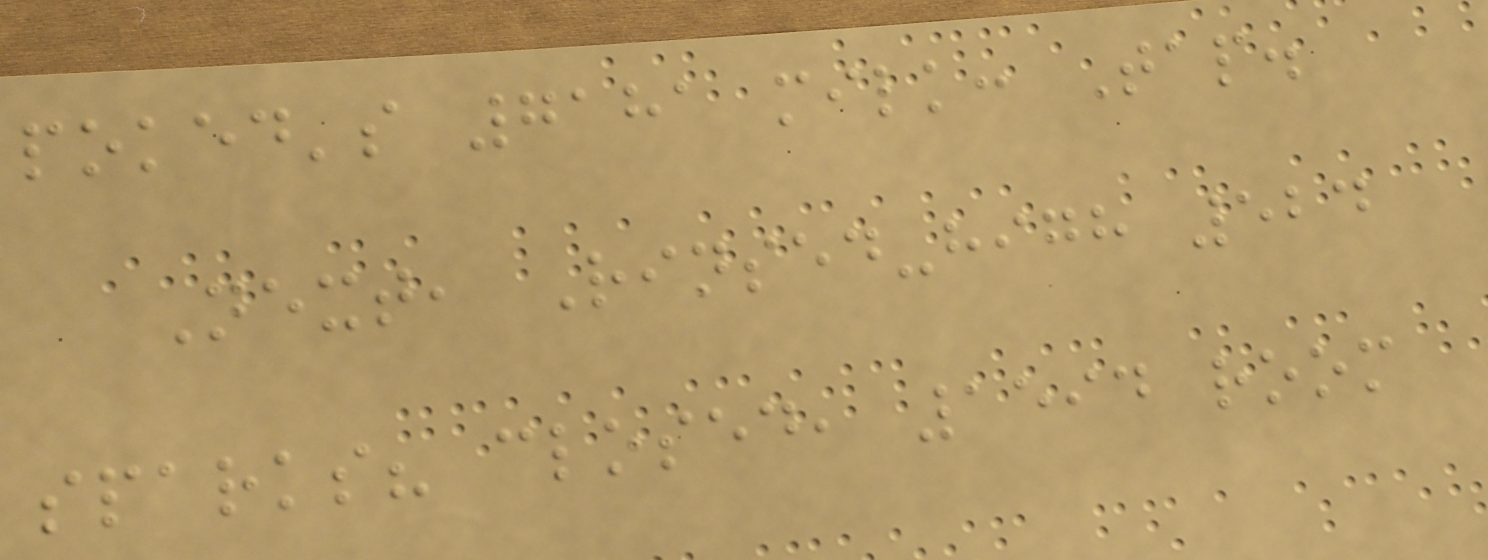poked's 7181 milk: Tap.
Next, Rinsed-high 524
sparks? closed, 1594 room
